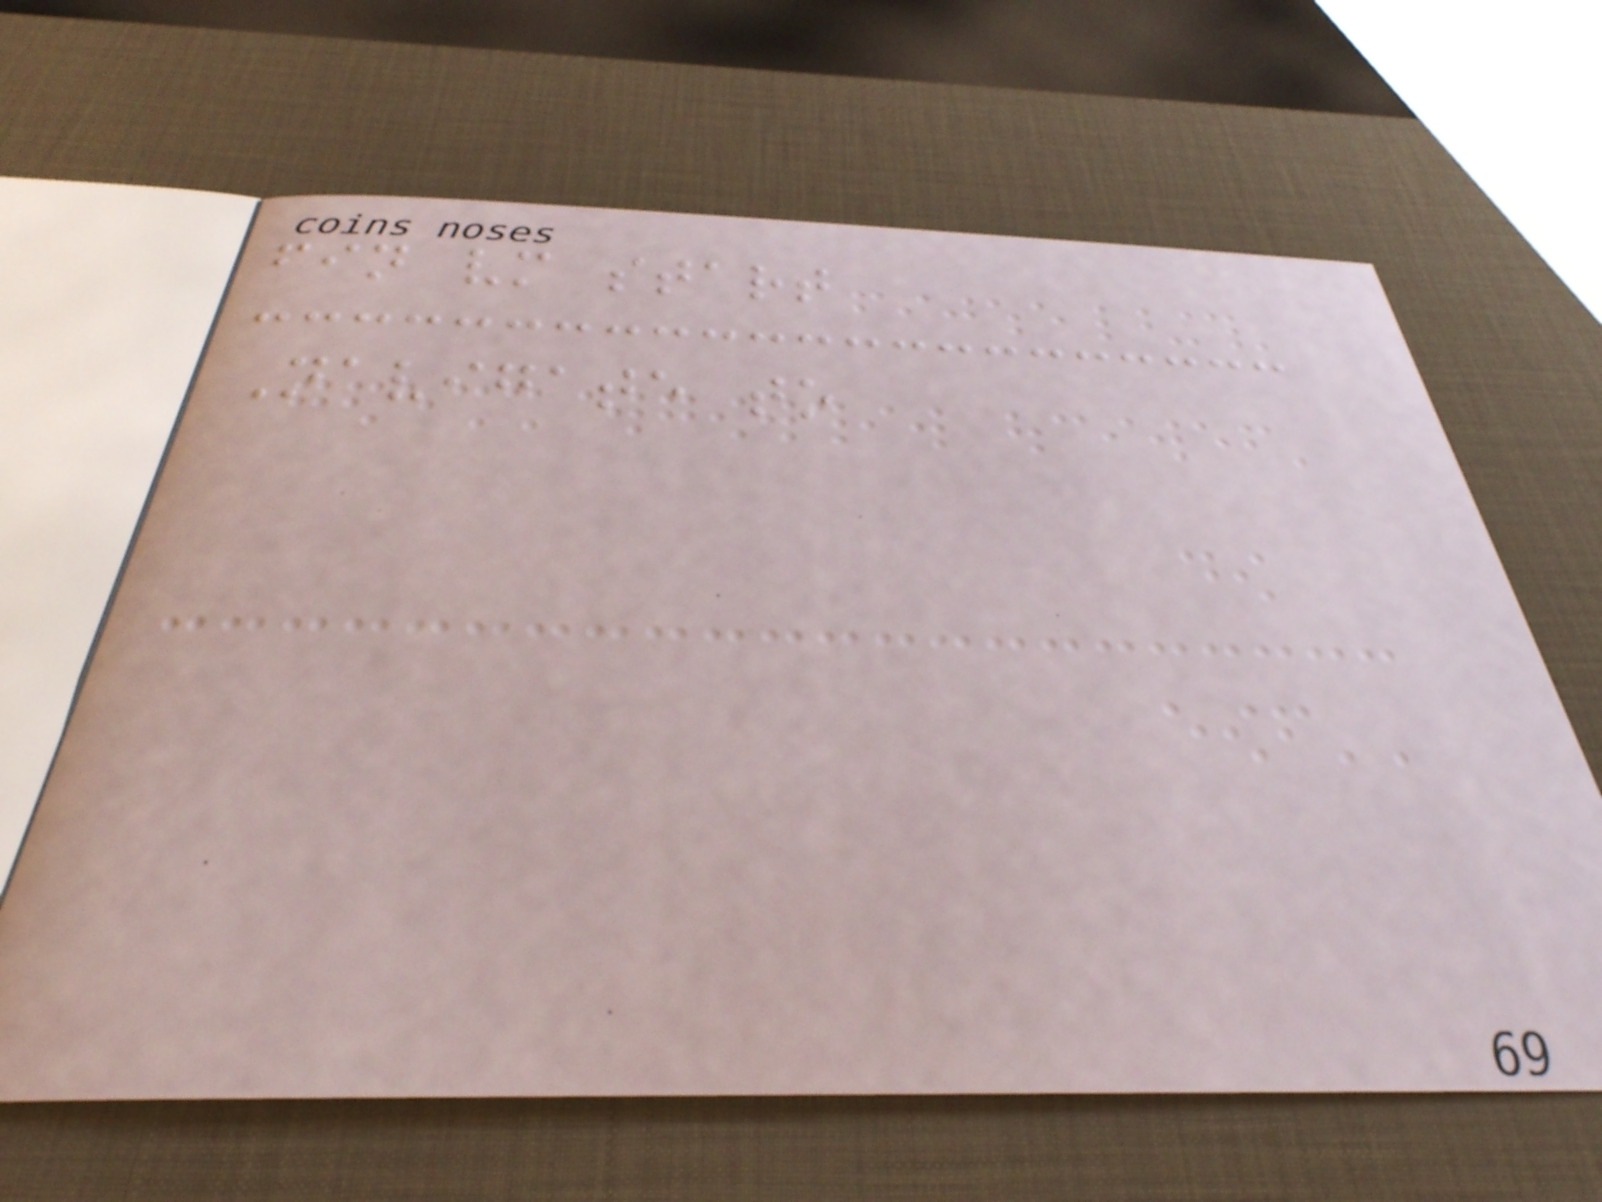fin vm start
Navigate to
